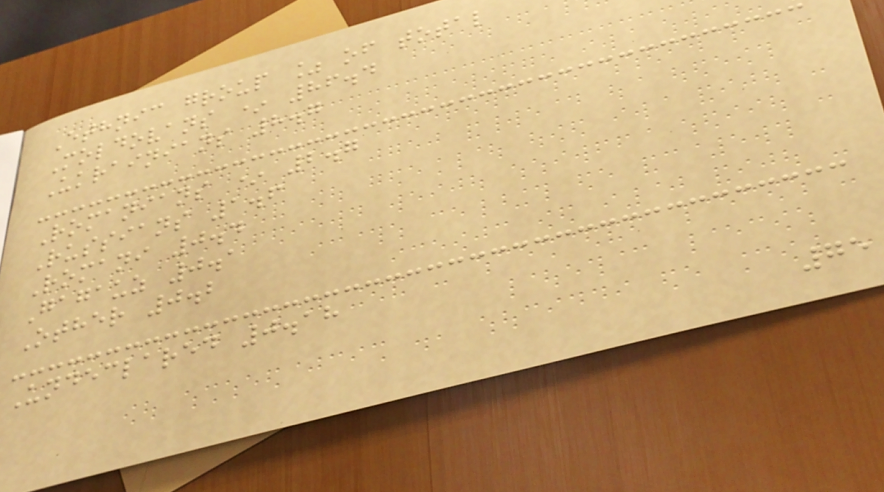Ethnic group % of total
Moldovans * 86.4
Ukrainians 8.7
Romanians * 2.7
Russians 1.6
Romani 0.4
Gagauz 0.1
Other 0.2
Undeclared 0.18
75
